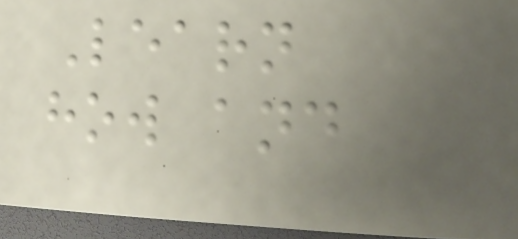Learn
how and
